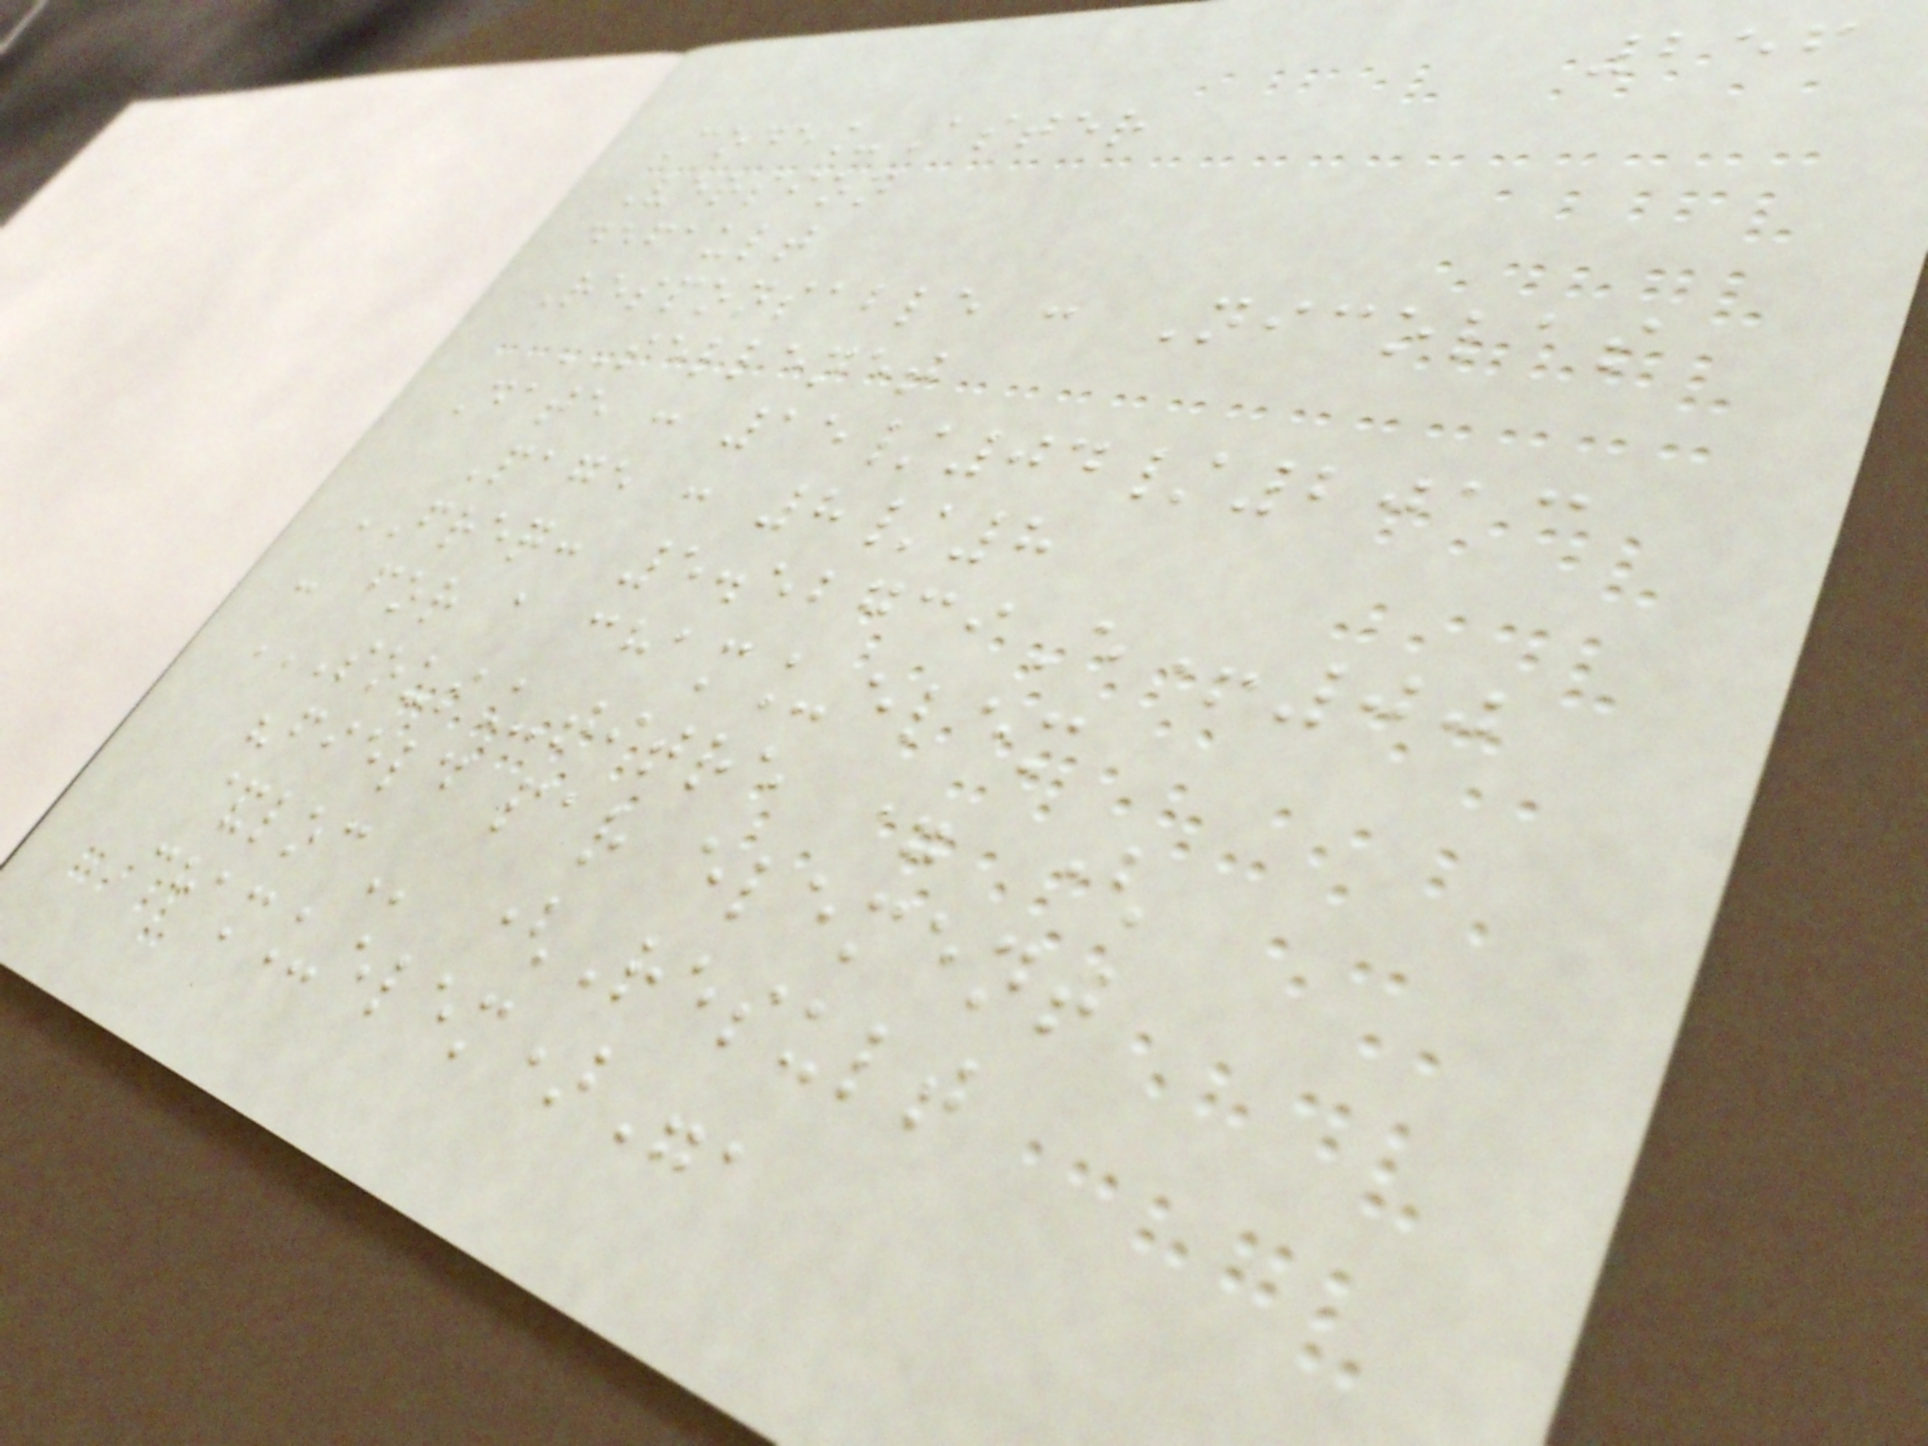256
Code_Aster
Version
default
Responsable : Nicolas
SELLENET
Date : 15/04/2013
Page : 8/8
FREQ: 5.52739E+00
- for a cham_elem
SOUS_TITRE = (
"FIELD PAR ELEMENT
&LOC (Result
cham_elem)",
